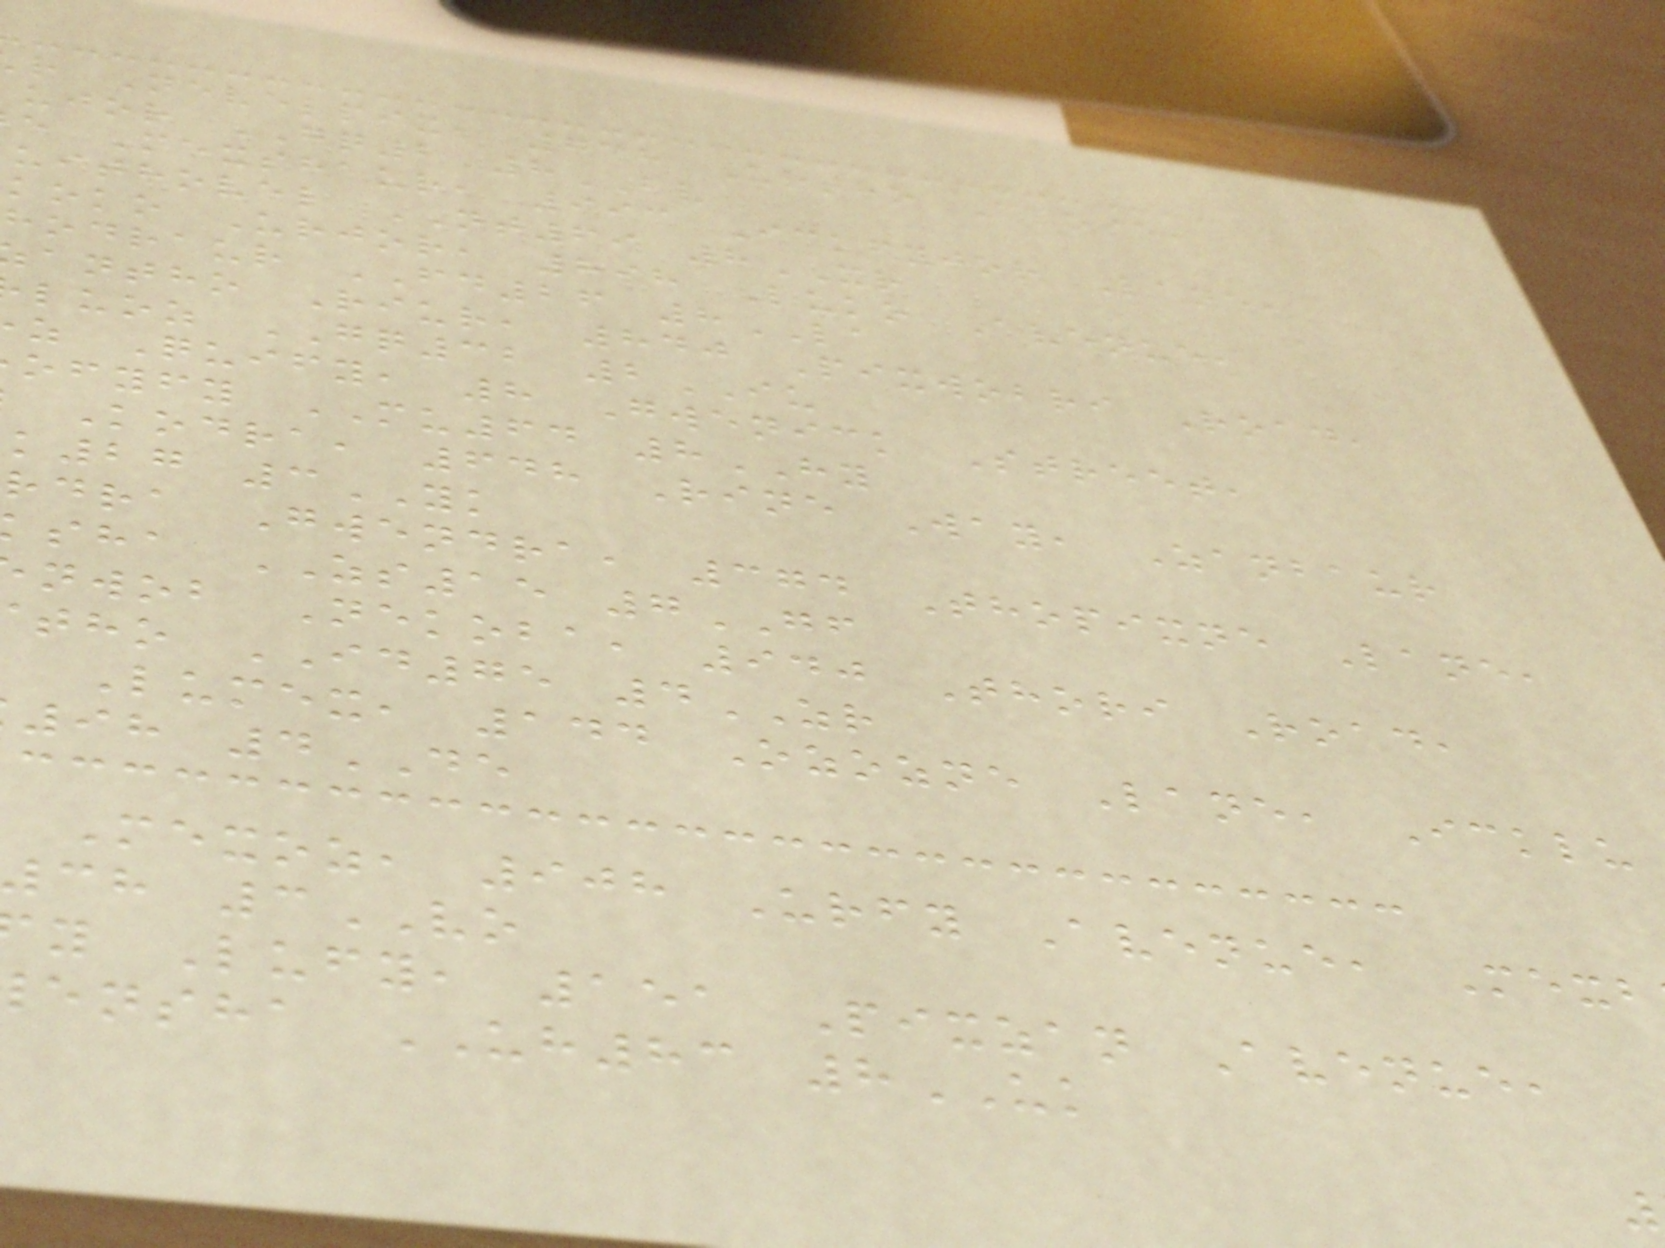r Nevelpix, 738 Urtho Close,
ujor GQ2 8BV
e Mexshaur, 993 Ickfyjor Lane,
uithovel NT69 8XR
koko Urjor, 898 Luko Avenue,
hodraur FD26 8LA
antho Riur, 840 Pixwobri Road,
luoz GQ32 2IU
z Quify, 8 Gwenick Street,
ofyfy MU64 8HY
Kodra, 648 Rine Way, Zanbaur
k27 3YK
rdra Gwendra, 374 Thopixne Lane,
sha ZS15 7GF
nwob Nekoba, 940 Thori Road,
tho ID75 4ZR
Lumex, 144 Ozozne Lane, Icklu
98 4DE
Mexoz, 908 Urfy Avenue, Mexb
ch 3VO
y Lufy, 151 Pixzan Avenue,
ensha UH83 8UK
